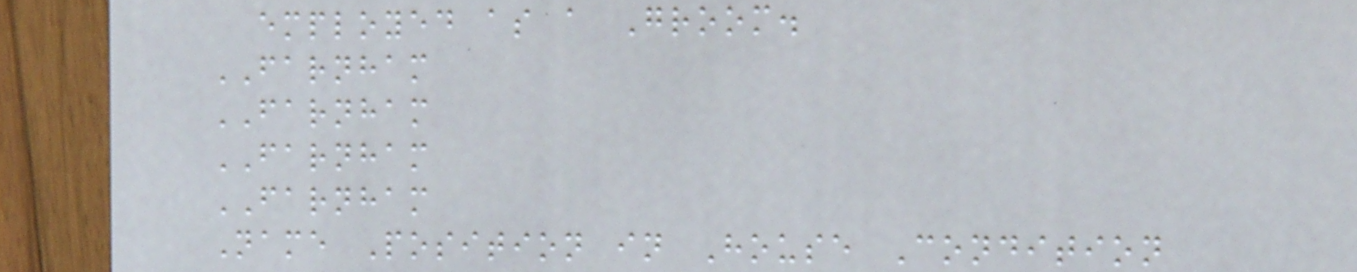employed as a Groom.
FARNHAM
FARNHAM
FARNHAM
FARNHAM
Name Position in House Condition
